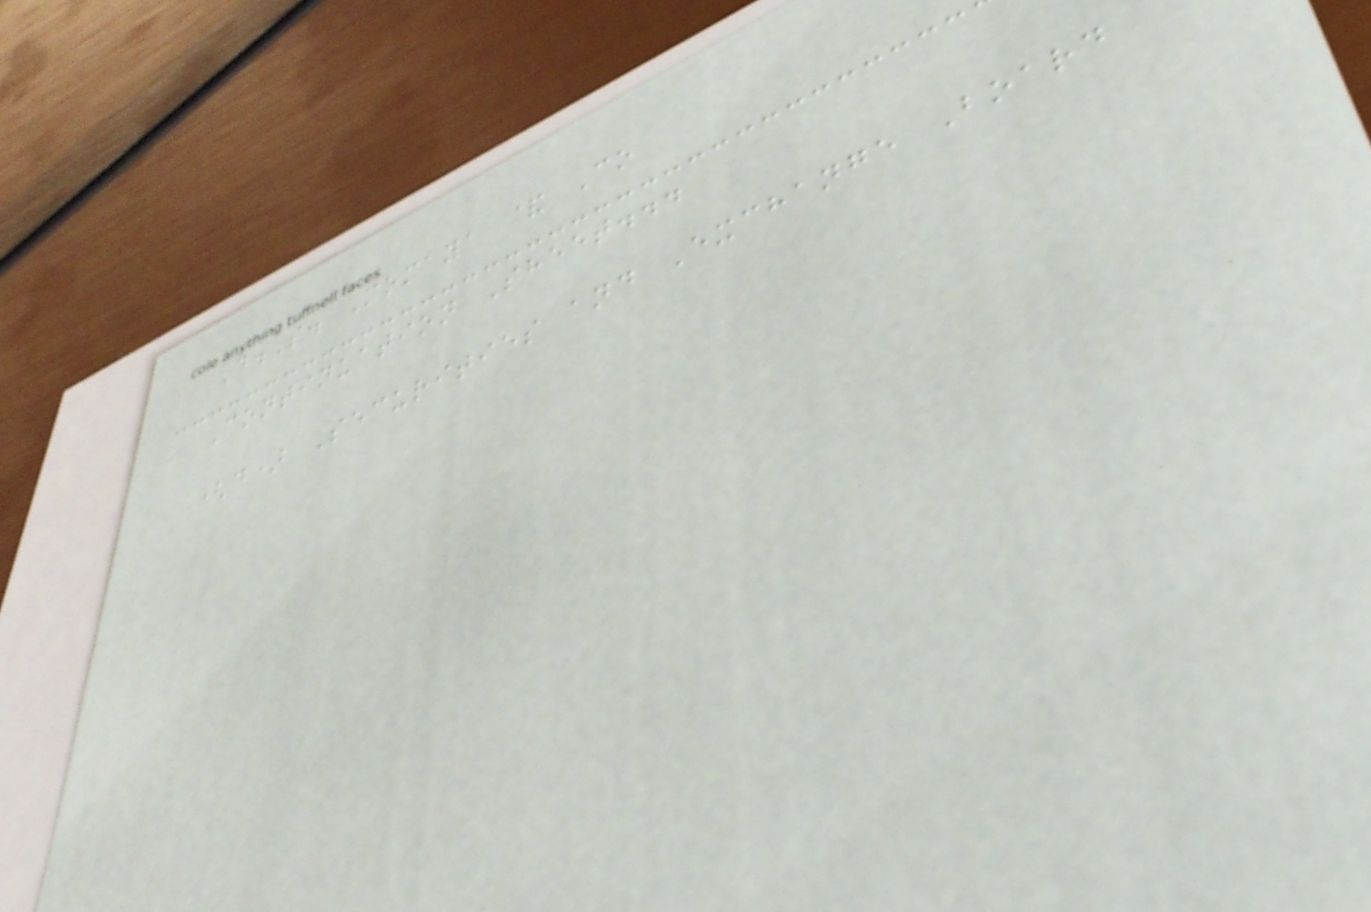D.S. Momaya & Co
Continuation Sheet...
(d) Securities and Exchange Board
